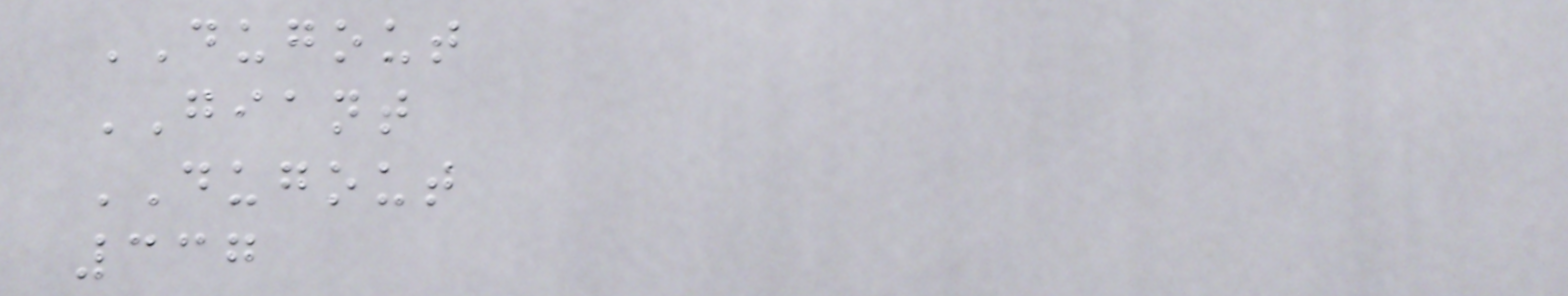DUGOUT
GIANT
DUGOUT
337
